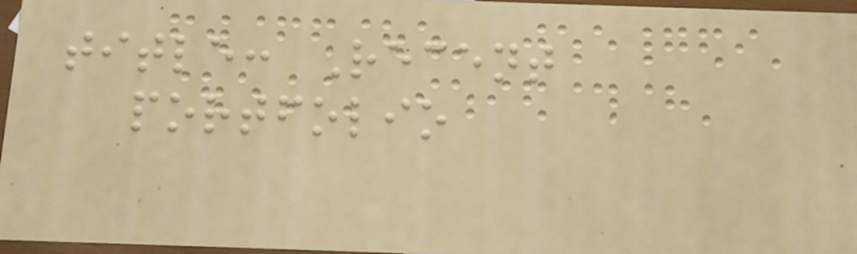title: Recent
portfolio
